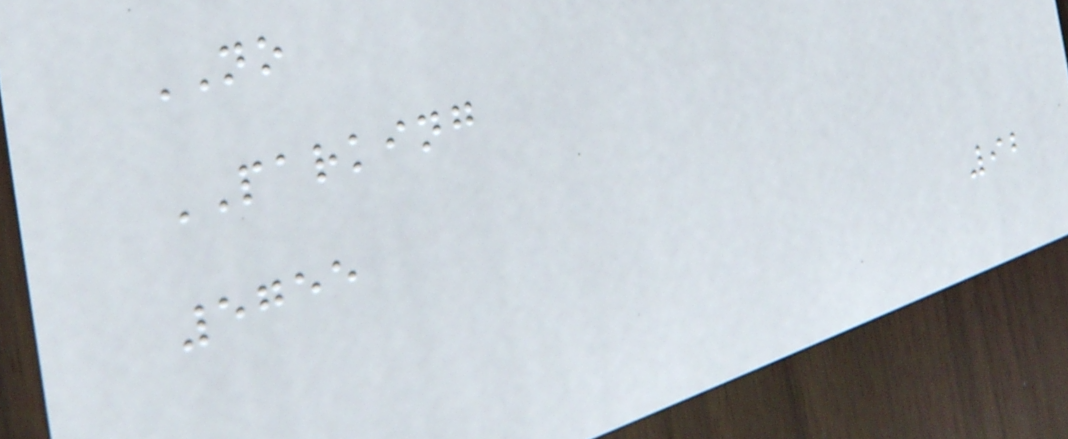NO
PARKING
5755
92
